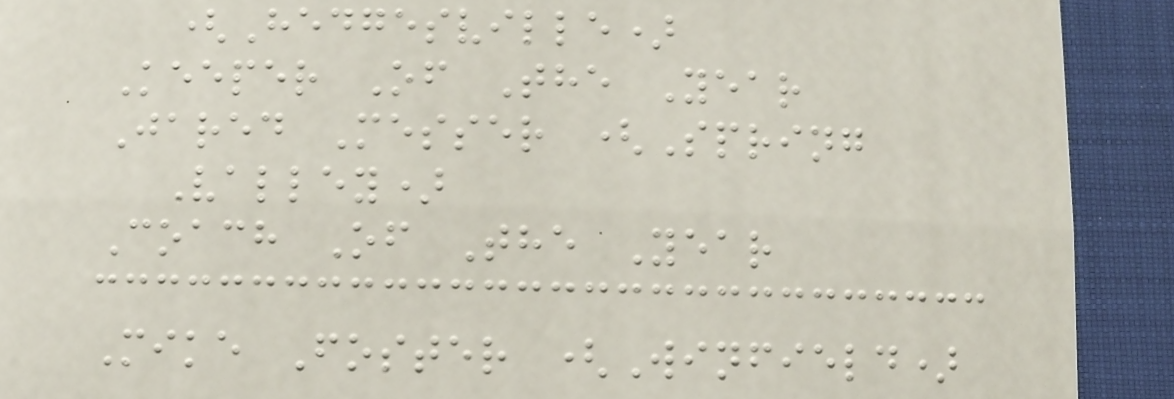(Hedgesville)
Keeper Of The Year
Jared Messer (Spring
Valley)
Coach Of The Year
Mike Foster (Winfield)
